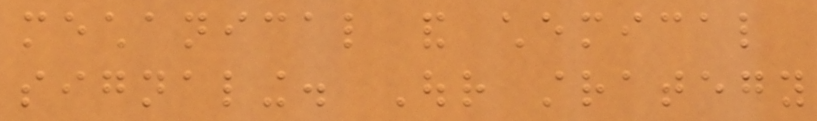mechanical and chemical
signaling. Our strategy
